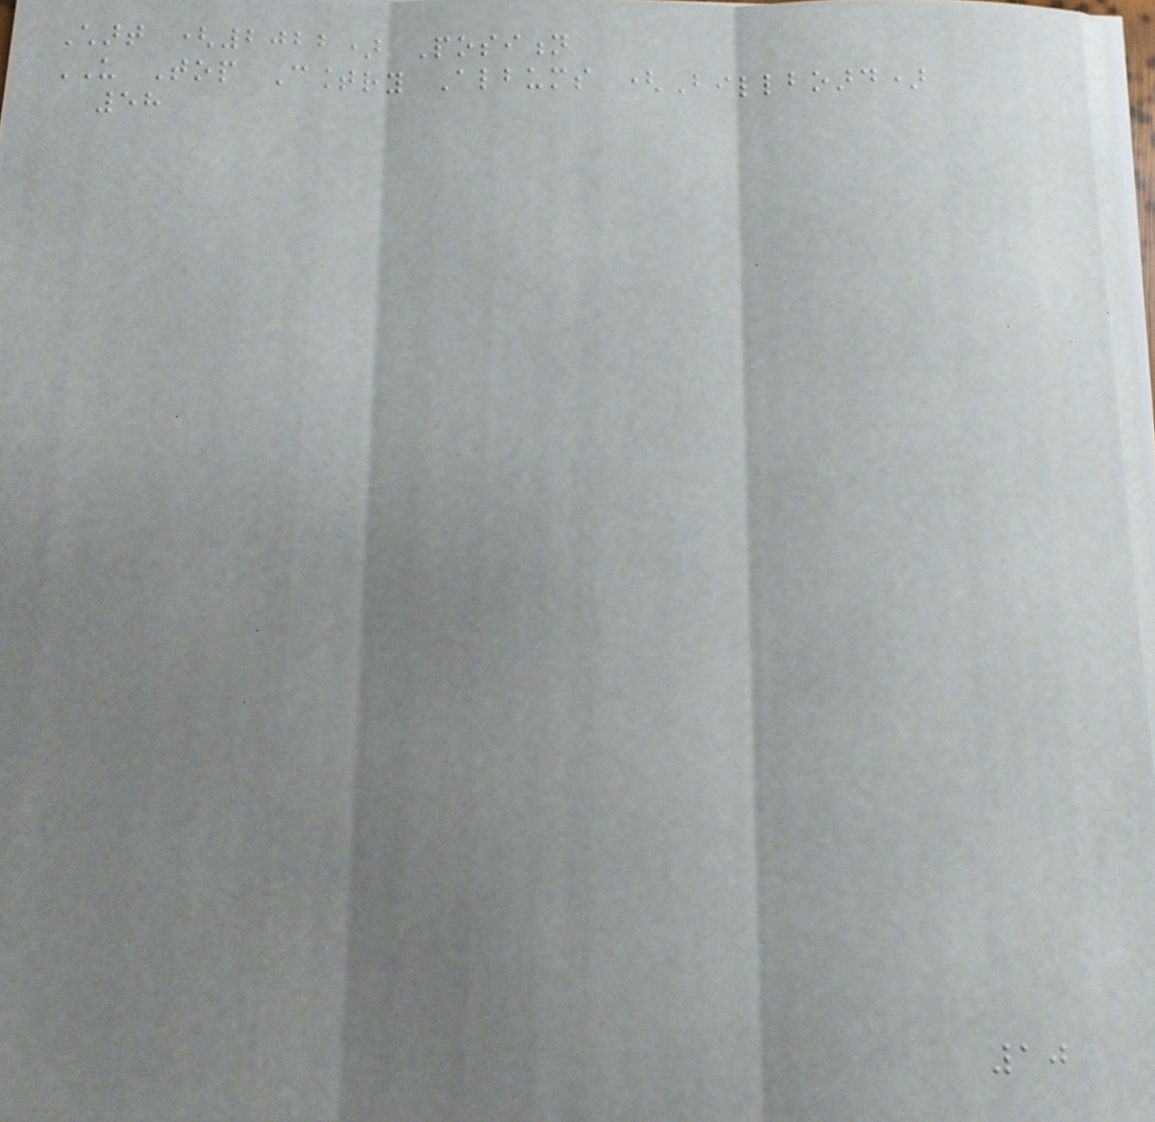Chart (2022) Position
US Top Country Albums (Billboard)
58
10
